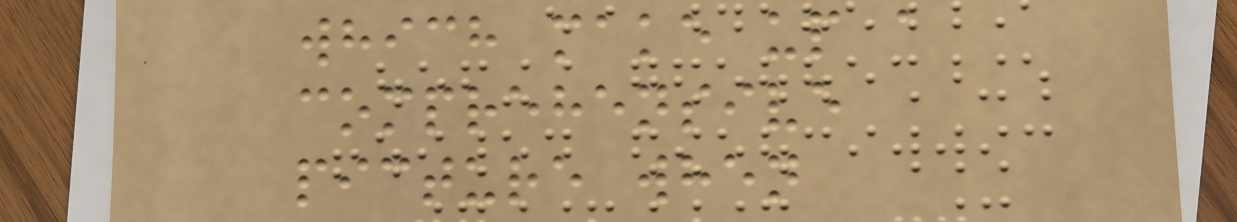which make up a
comprehensive
picture when
